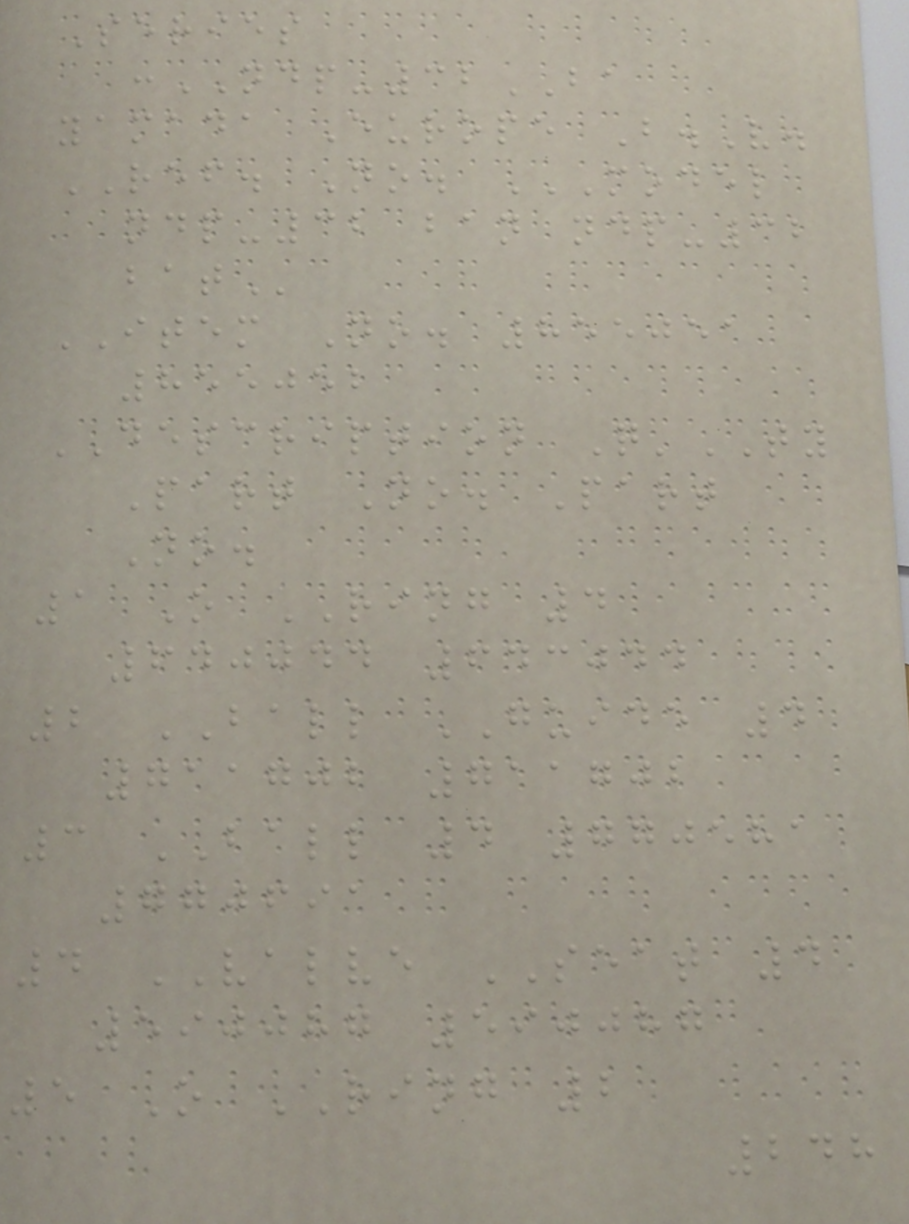Series
:NDP-32BA
yamada Europe B.V.
REF. No. MODEL
NDP-32 BAN NDP-32
BAT
ITEM No. 855051
855052
DESCRIPTION Q'TY
Part No. Part
No.
1 O RING 4
640044 643044
2 BALL GUIDE 4
711702 711702
3 BALL 4 770581
770691
4 VALVE SEAT 4
590087 590087
5 O RING 2
248
